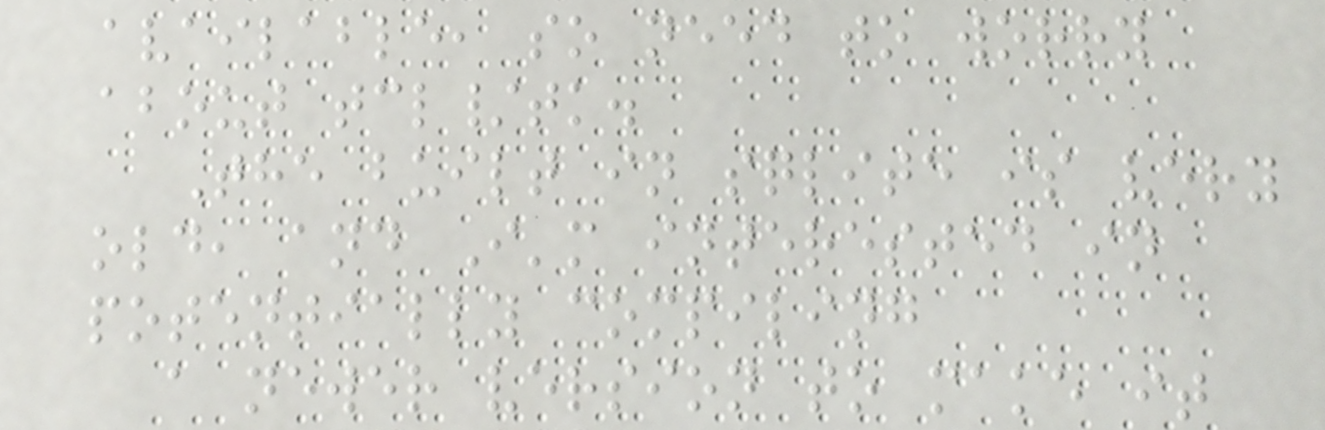available, so need to worry
about tcl/tk.
The built in sqlite is very
old, and I'm interested in
potentially compiling
a newer version to make it
